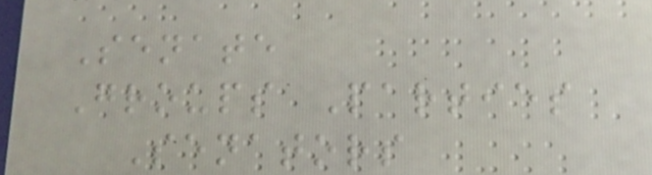Senate
Groups Parties
Senators
